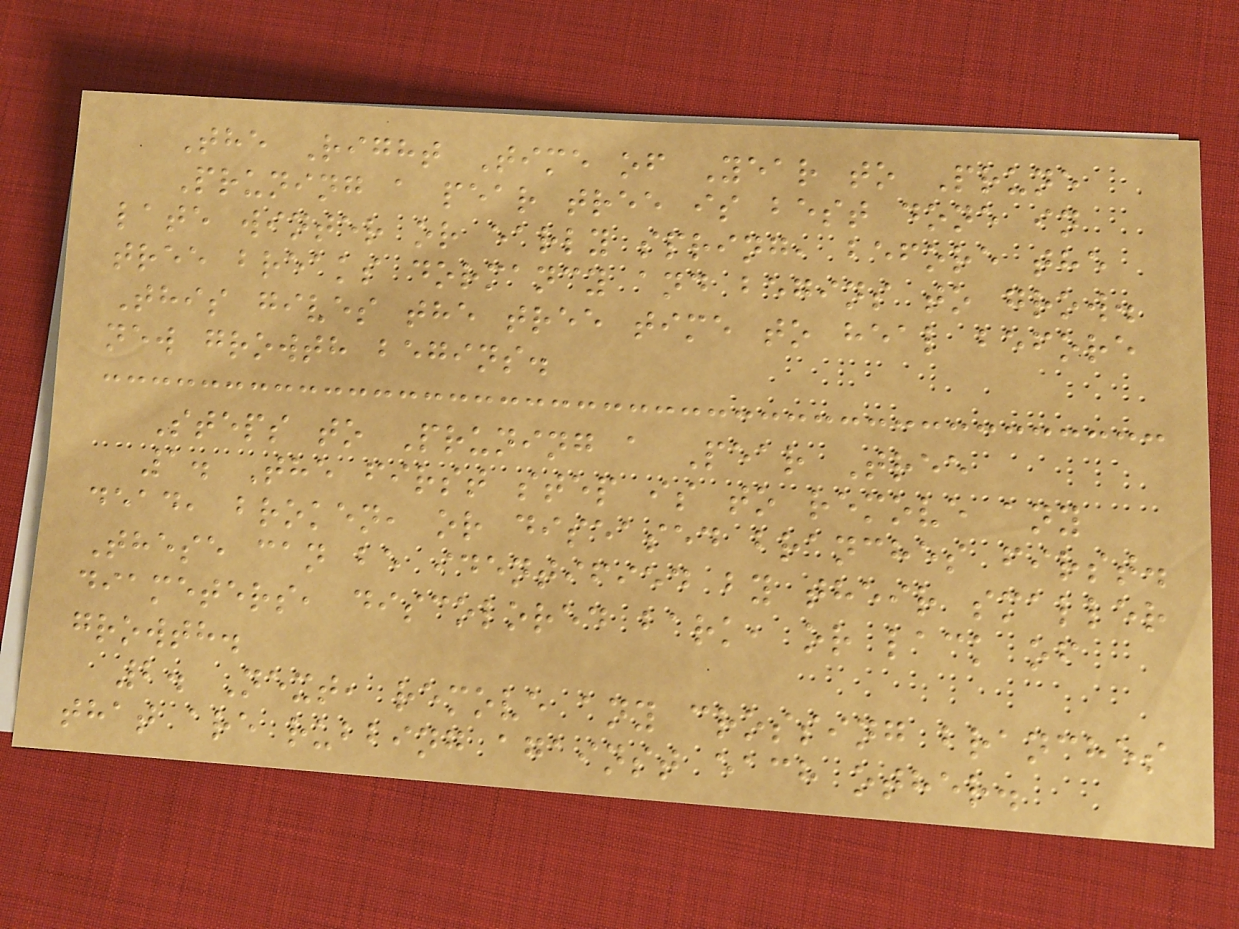The Right Time of Year to Prune
Pruning a pear tree is best done in
late winter or early spring, before the
tree breaks dormancy and begins to grow.
This gives the tree time to heal before
new growth begins.
Steps to Pruning a Pear Tree
1. The first step is to remove any
dead, broken, or diseased branches first.
These can be identified by their smaller
diameters, discolored bark, or lack of
growth.
2. Next, remove any crossing branches
that are rubbing against each other.
